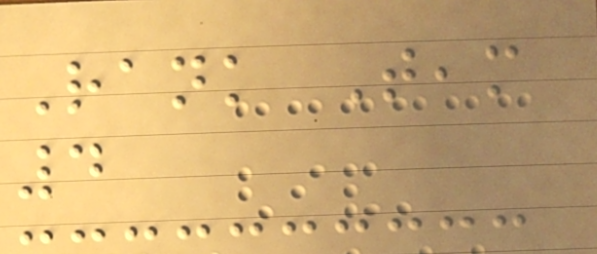Rank Team
4
